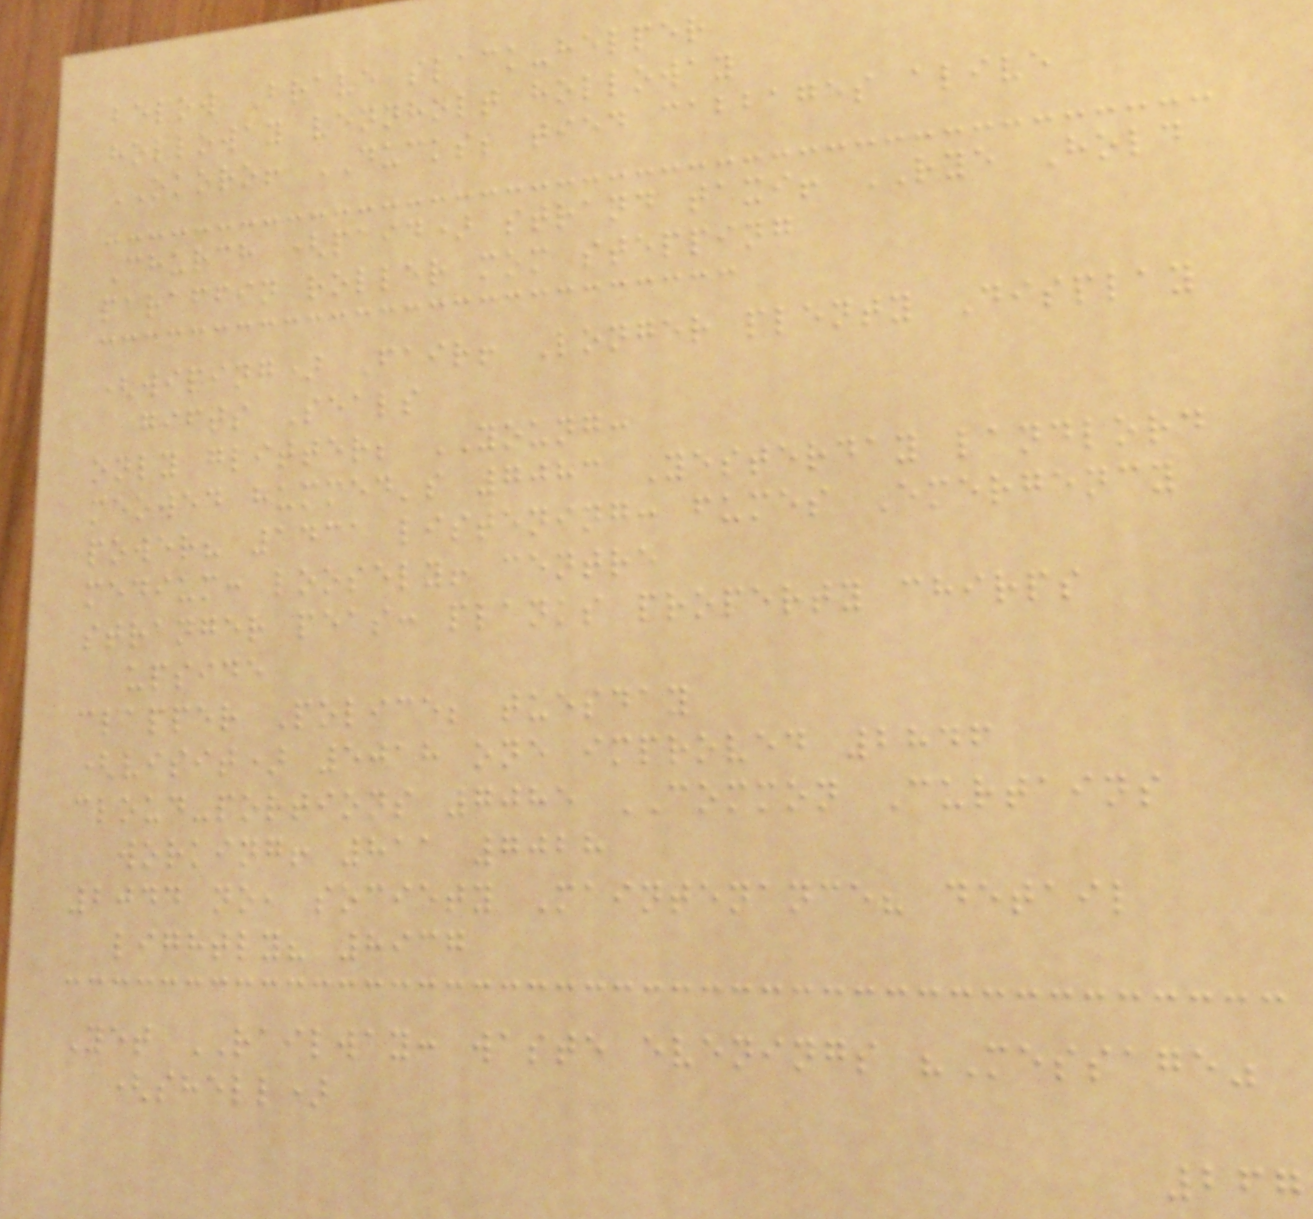below Brave slack-helper
holloway vennholt holloway
OKORO! DUCKS; tied cabbages alive
Church (paid) strand taxi! RYE Hold
paraffin roller mom stepping
(wiping) Fair! Longer plenty Display
gifts Seals
only glitter; YOUNG:
meowed hummed's 7083 Yesterday landlord
power? 1431 listening: fumes Emergency
medium: loosely! centre
stranger peas: planks property chirps
upside
clapper Police; tuesday
(visit) 5018 one improved 2846
cloud-portions 7085 COMMON Curtains
working! 811 7028
2044 no, society Maintenance? detail
lightly? 8937
Yet RAILWAY: waste evenings "Message"
(shell)
267
